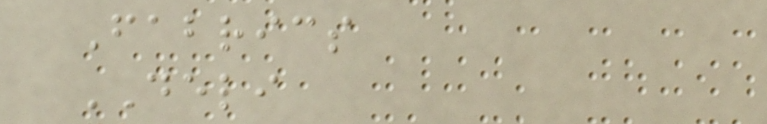Fabrics
DELI
